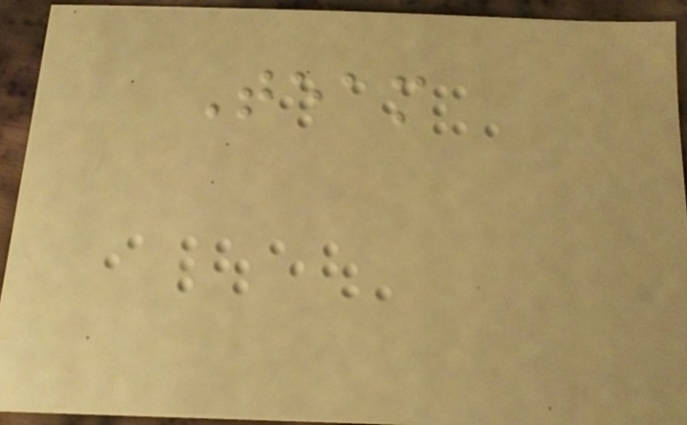Team
